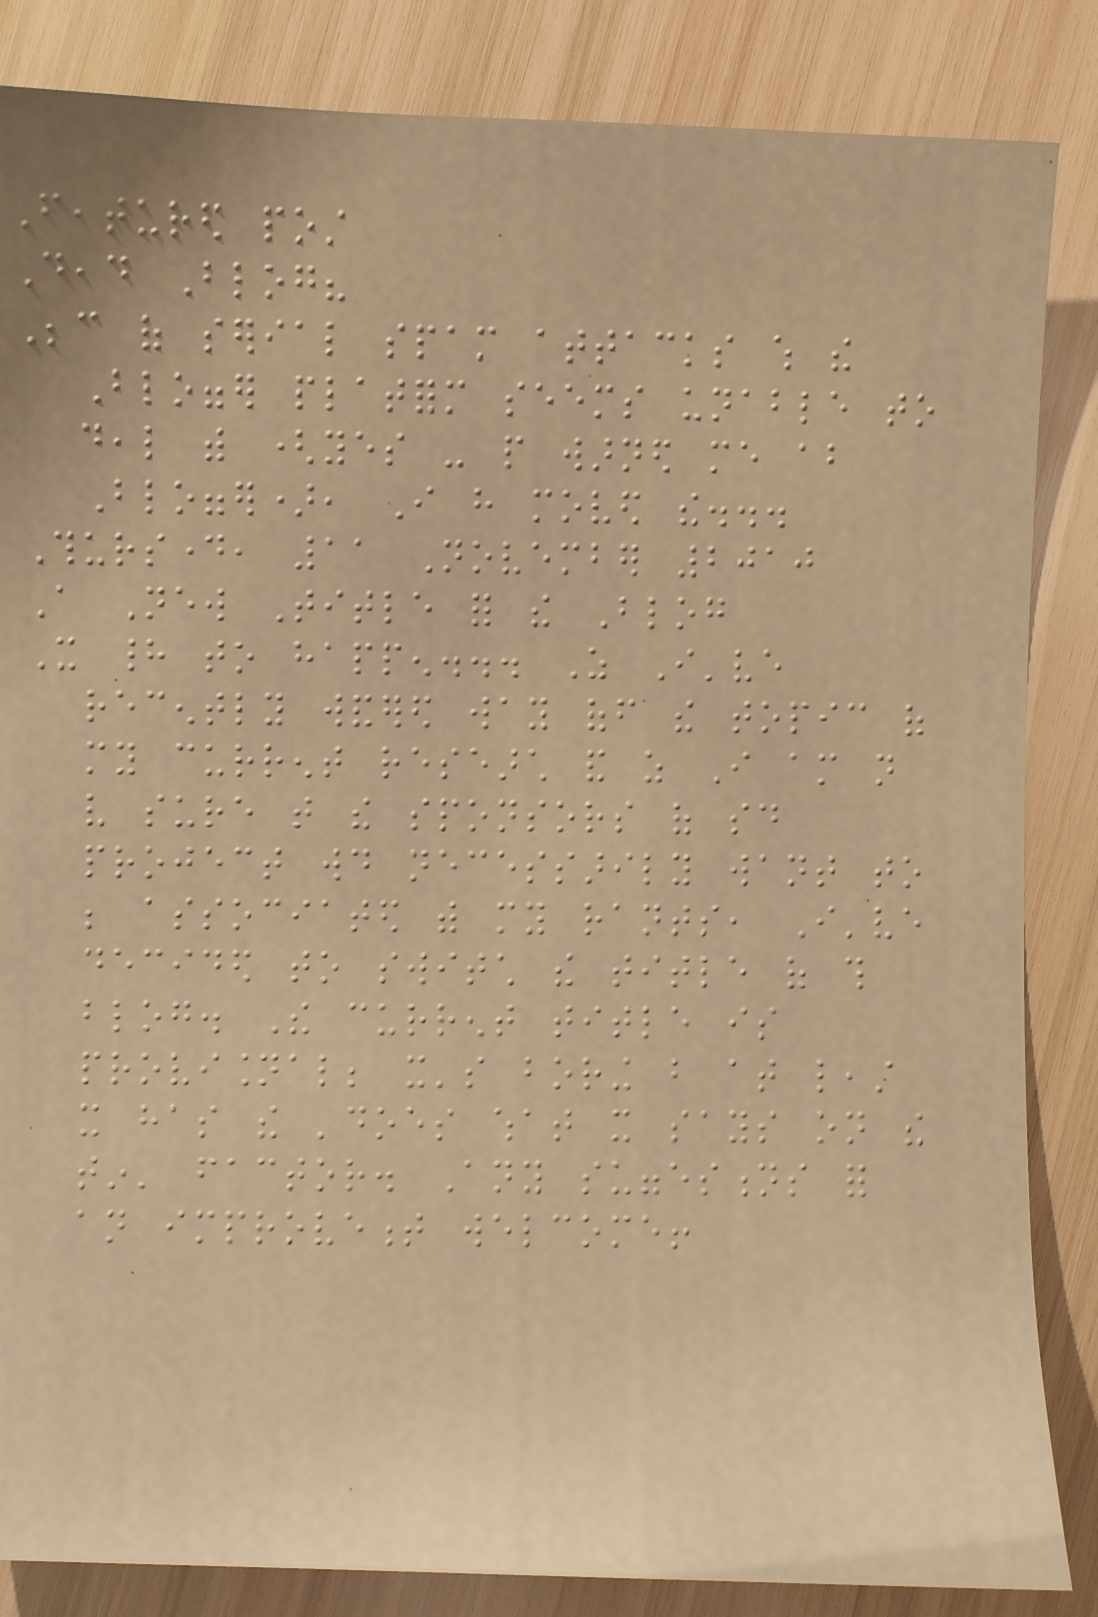Featured post
Dead Blog?
Because of serial spam attacks which the
Blogger platform seems unable to
deal with (yes - people warned me about
Blogger), I have moved the...
Thursday, 11 November 2010
A New Title for the Blog
It had to happen... As I've
recently wandered way off the topic of
my current research and as I am not
very sure that the sponsors of said
project would necessarily want to
be associated with my rants, I've
decided to switch the title of this
blog. The current title is
provisional; it's boring but at least
it has the 'does what it says on the
tin' factor. Any suggestions for
an improvement welcome!
